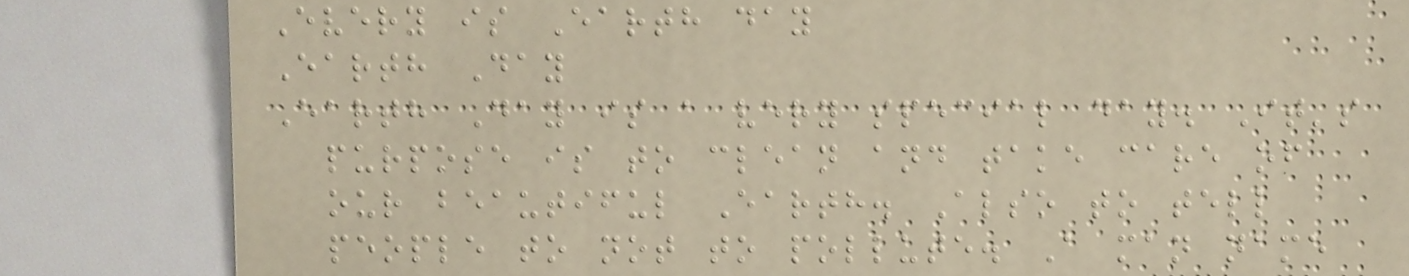Every is Earth day
Earth Day
Earth Day is a very special day. It's
purpose is to clean and take care of
our beautiful Earth. Also to tell
people to not to pollute. A man name
